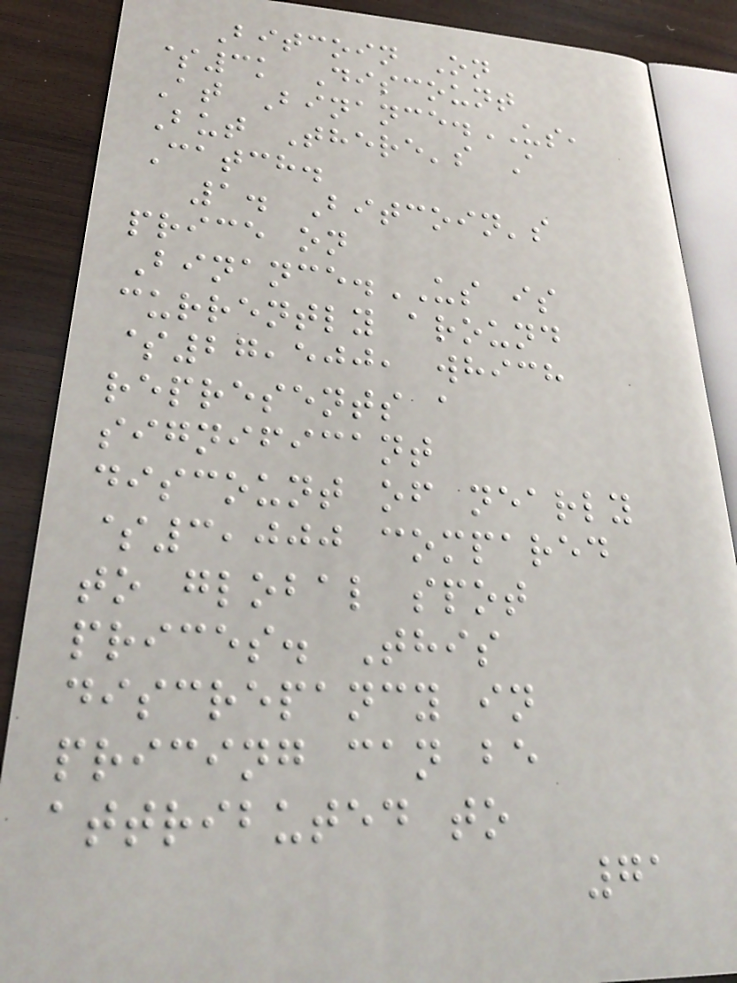Bitcoin On
$3k Discount
At Binance.US,
But There's A
Catch.
1. Bitcoin's
price on
Binance.US is
currently around
$27,500, which
represents a
significant
discount of nearly
$3,000 compared
to global spot
prices. This
discrepancy in
pricing can be
attributed to
71
